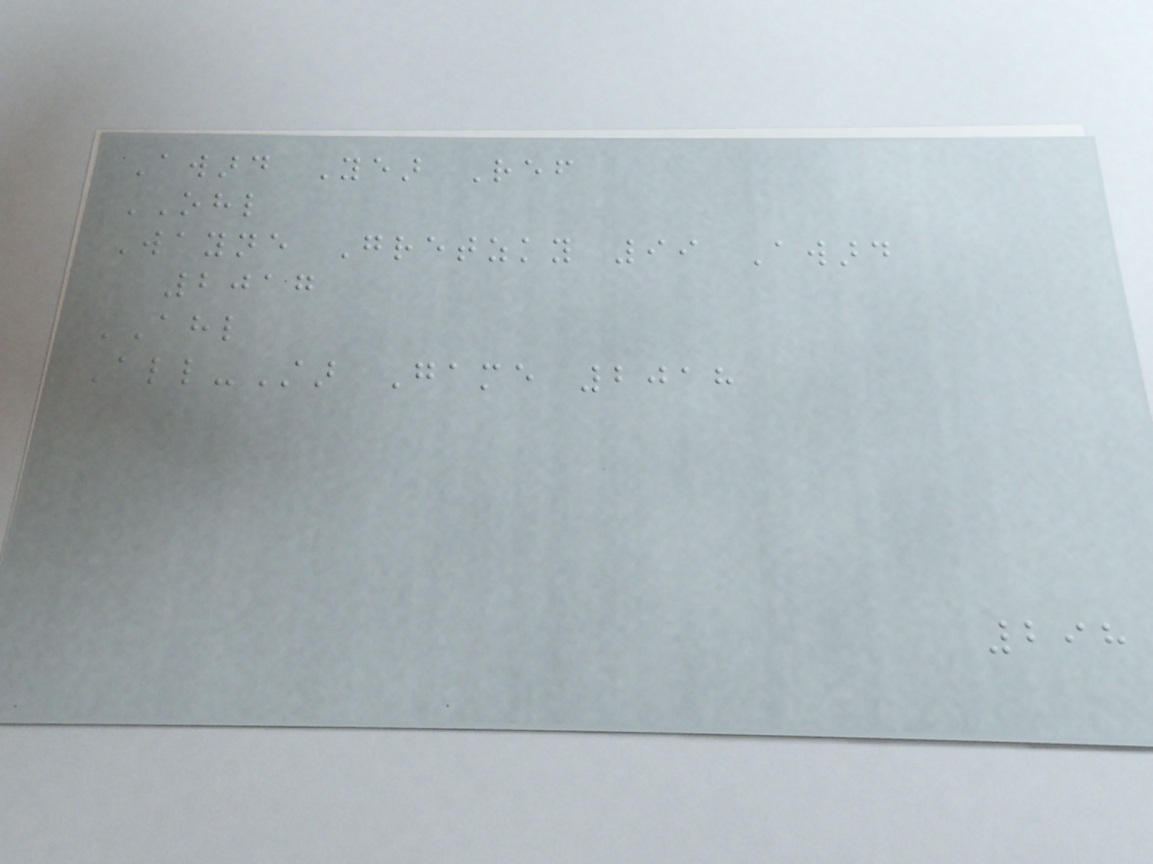Award Year Ref
OHL
Wayne Gretzky 99 Award
2017
AHL
All-Star Game 2018
298
